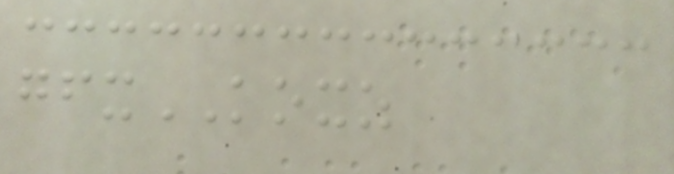gfxKOXZ
